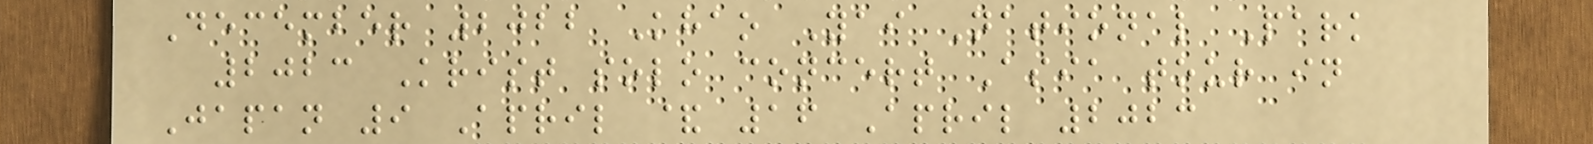December 2022 Khao Yai National Park
2023 Krist solo concert Asia tour in
Japan 9 April & 16 April 2023
